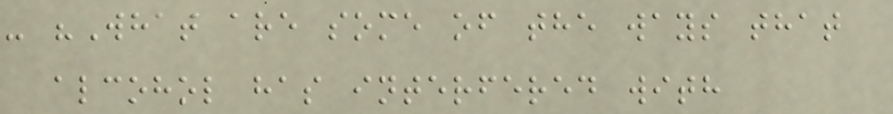- "What are some of the ways that
alcohol has interfered with
